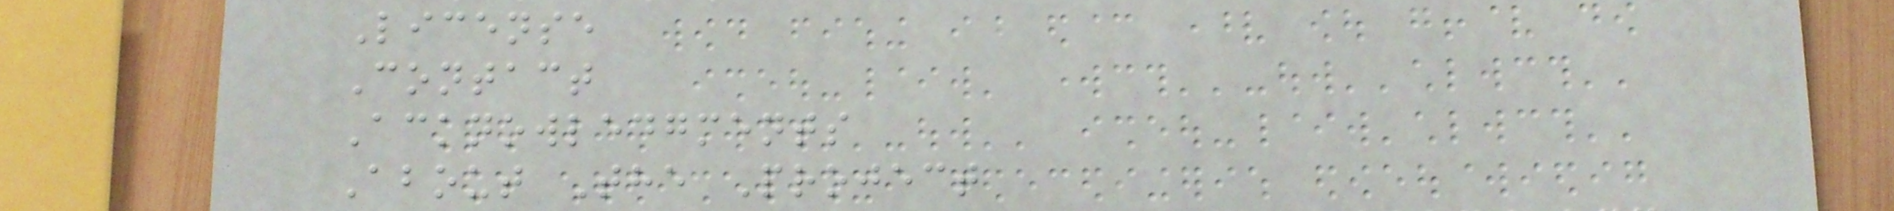License
Contact
Acknowledgments
About The Project
